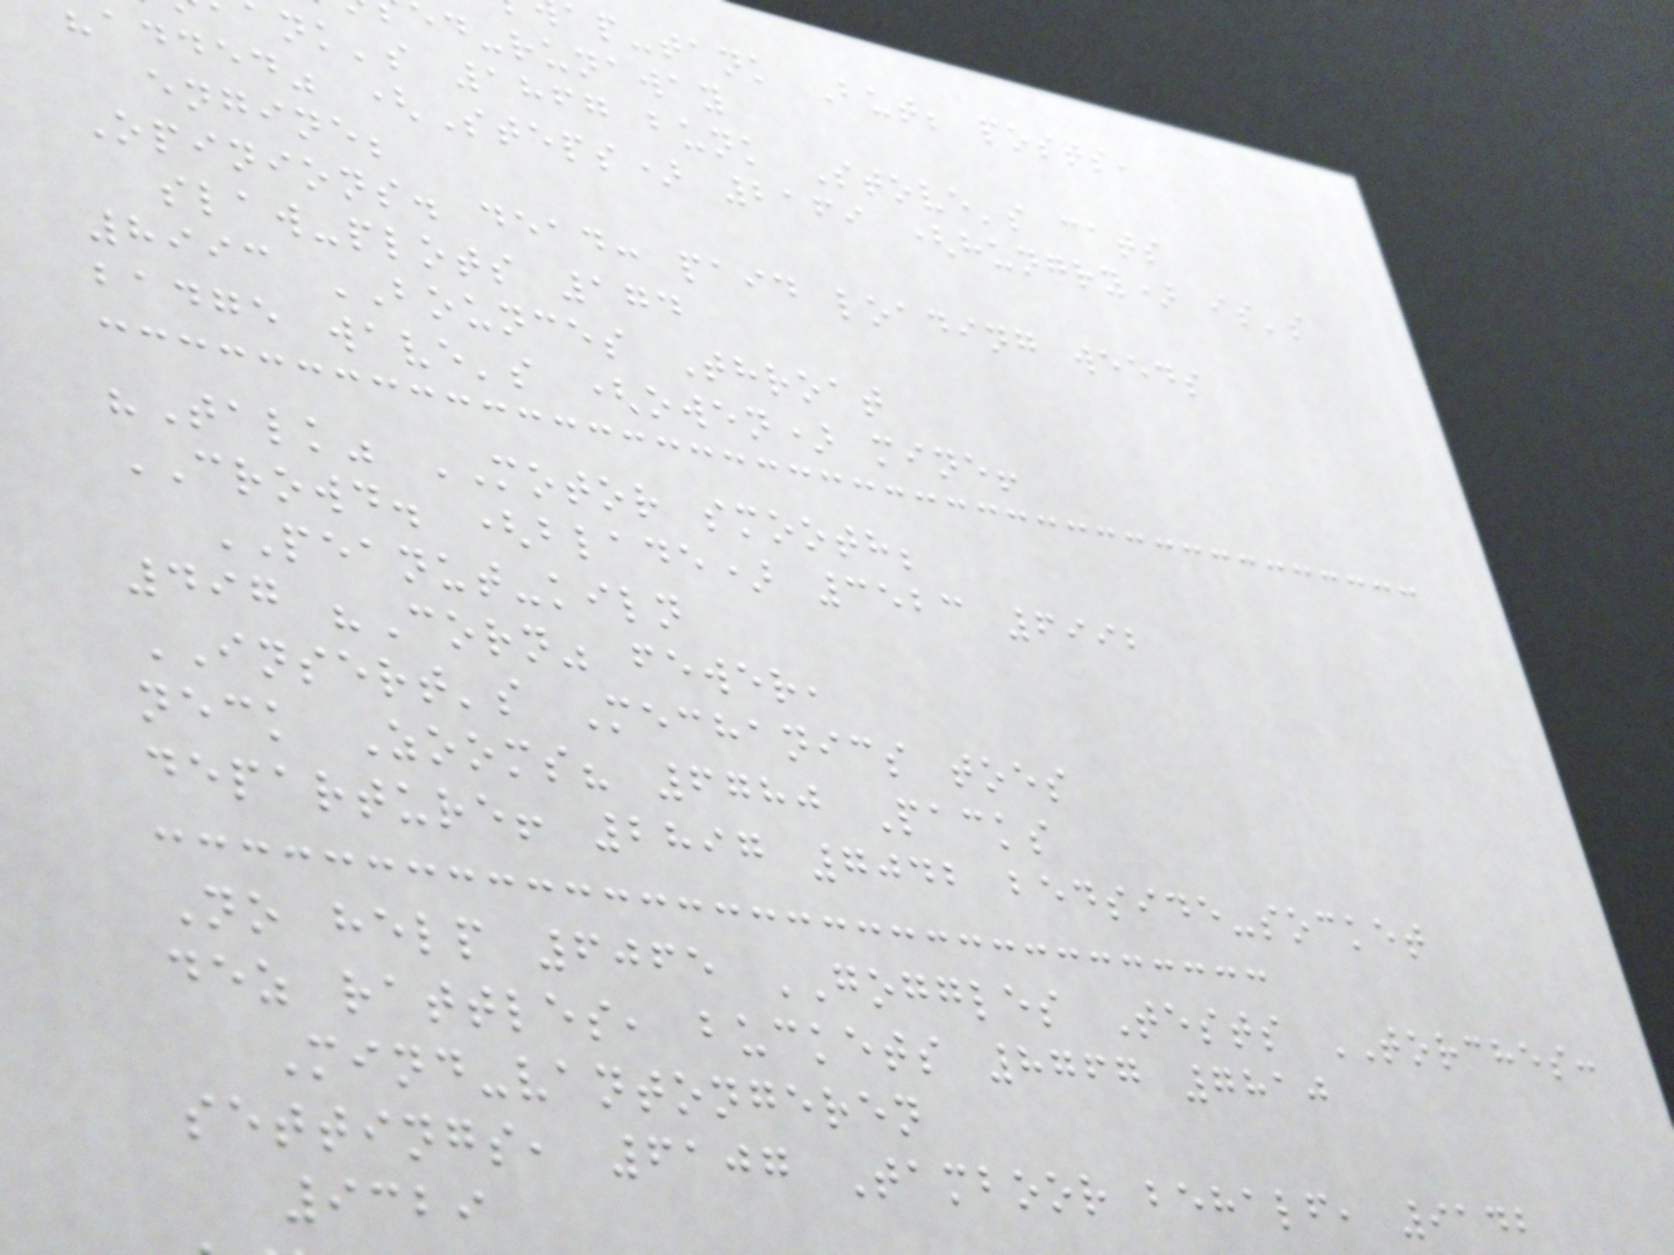ap-tank But; posts,
ed-runaway
nk's 1867 bunk Stove's cats
added" (Steps) 2169 (hungry) is's
engine;
Opinions. dead: paid loading weeds
slaw-plots 174
8993 BOUNCES Throat
badge wave's (owen) mine!
"Talk" MOTOR smooth;
CROWD. (blade) 3523 6992
PEANUT-kiln
497 "Corn" fewer,
INSERT's Mechanics toes
neck Zooms? 6780 Packs
departure! 2897 7042 bedside-socket
No help 6065 GOGGLES Tests TORCHES:
dez rattles, buckets 8767 7810
Mind-vantongeren
settings, 6107 Tamboor behalf, 9142
9329
